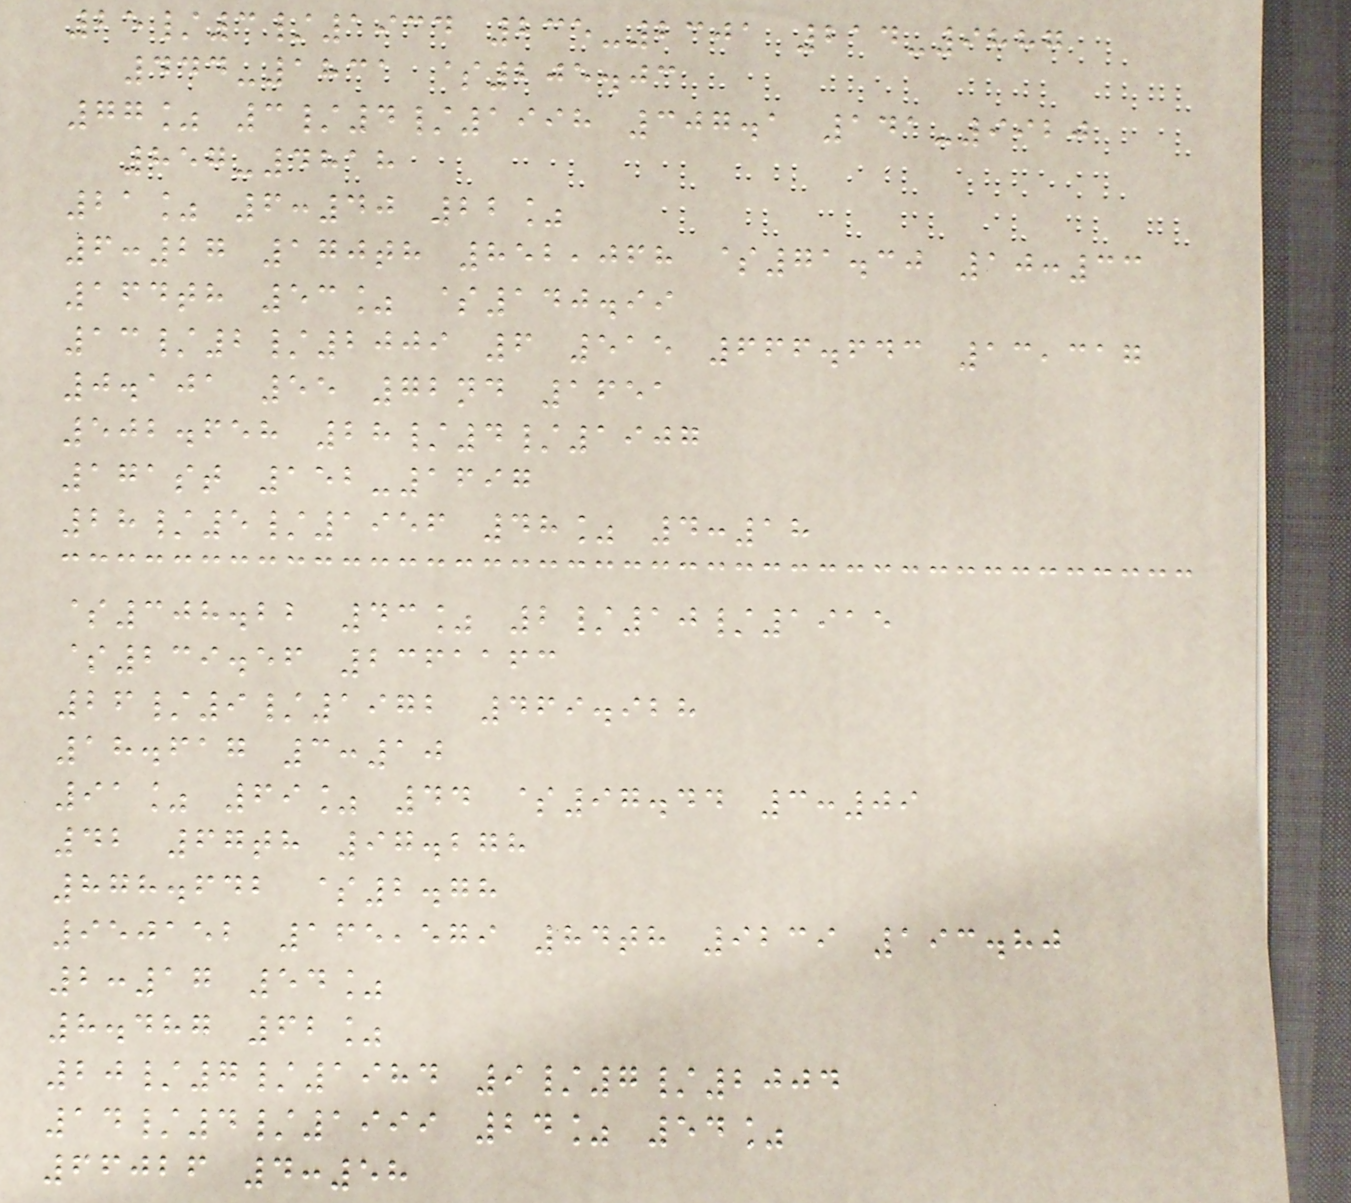25/3/1934 235-2301 214-9887
444-1831 $205.03
77% 3/4/1998 307.1 141-9920
857-4818
21% 6:40 22%
6:27 170th 852,068 $71.30 10:33
164th 53% $140.99
13/2/2009 6 515 666.643 13,317
0.101 55 72nd 1651
502.658 28/4/1907
171st 152-1697
28/5/1956 48% 4:18
$308.22 43% 2/10/1915
$239.56 2361163
26/9/1972 469.928
18.617 3:10
91% 69% 44 $97.44 3:09
42 67th 97.278
878.642 $2.78
950152 165,579 84th 9239 193.80
2:17 54%
8.487 62%
20/7/1984 9/7/2004
14/4/1999 24% 54%
66026 4:58
